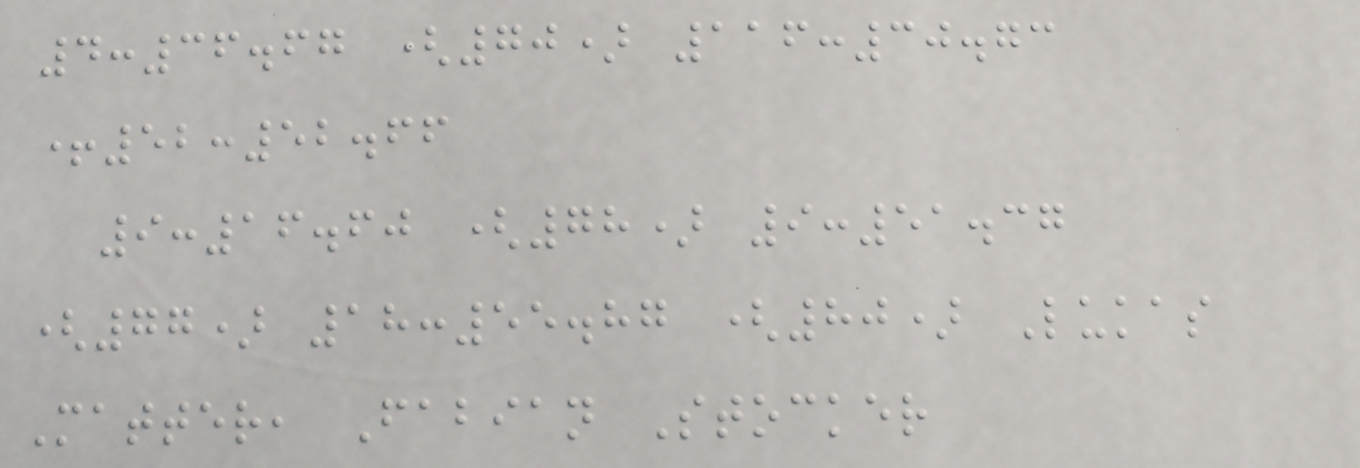4:36.67 (70) 116:30.73
+52:52.66
9:16.60 (78) 9:51.37
(77) 18:55.87 (80) Lukas
Matter, Fabian Stocker
